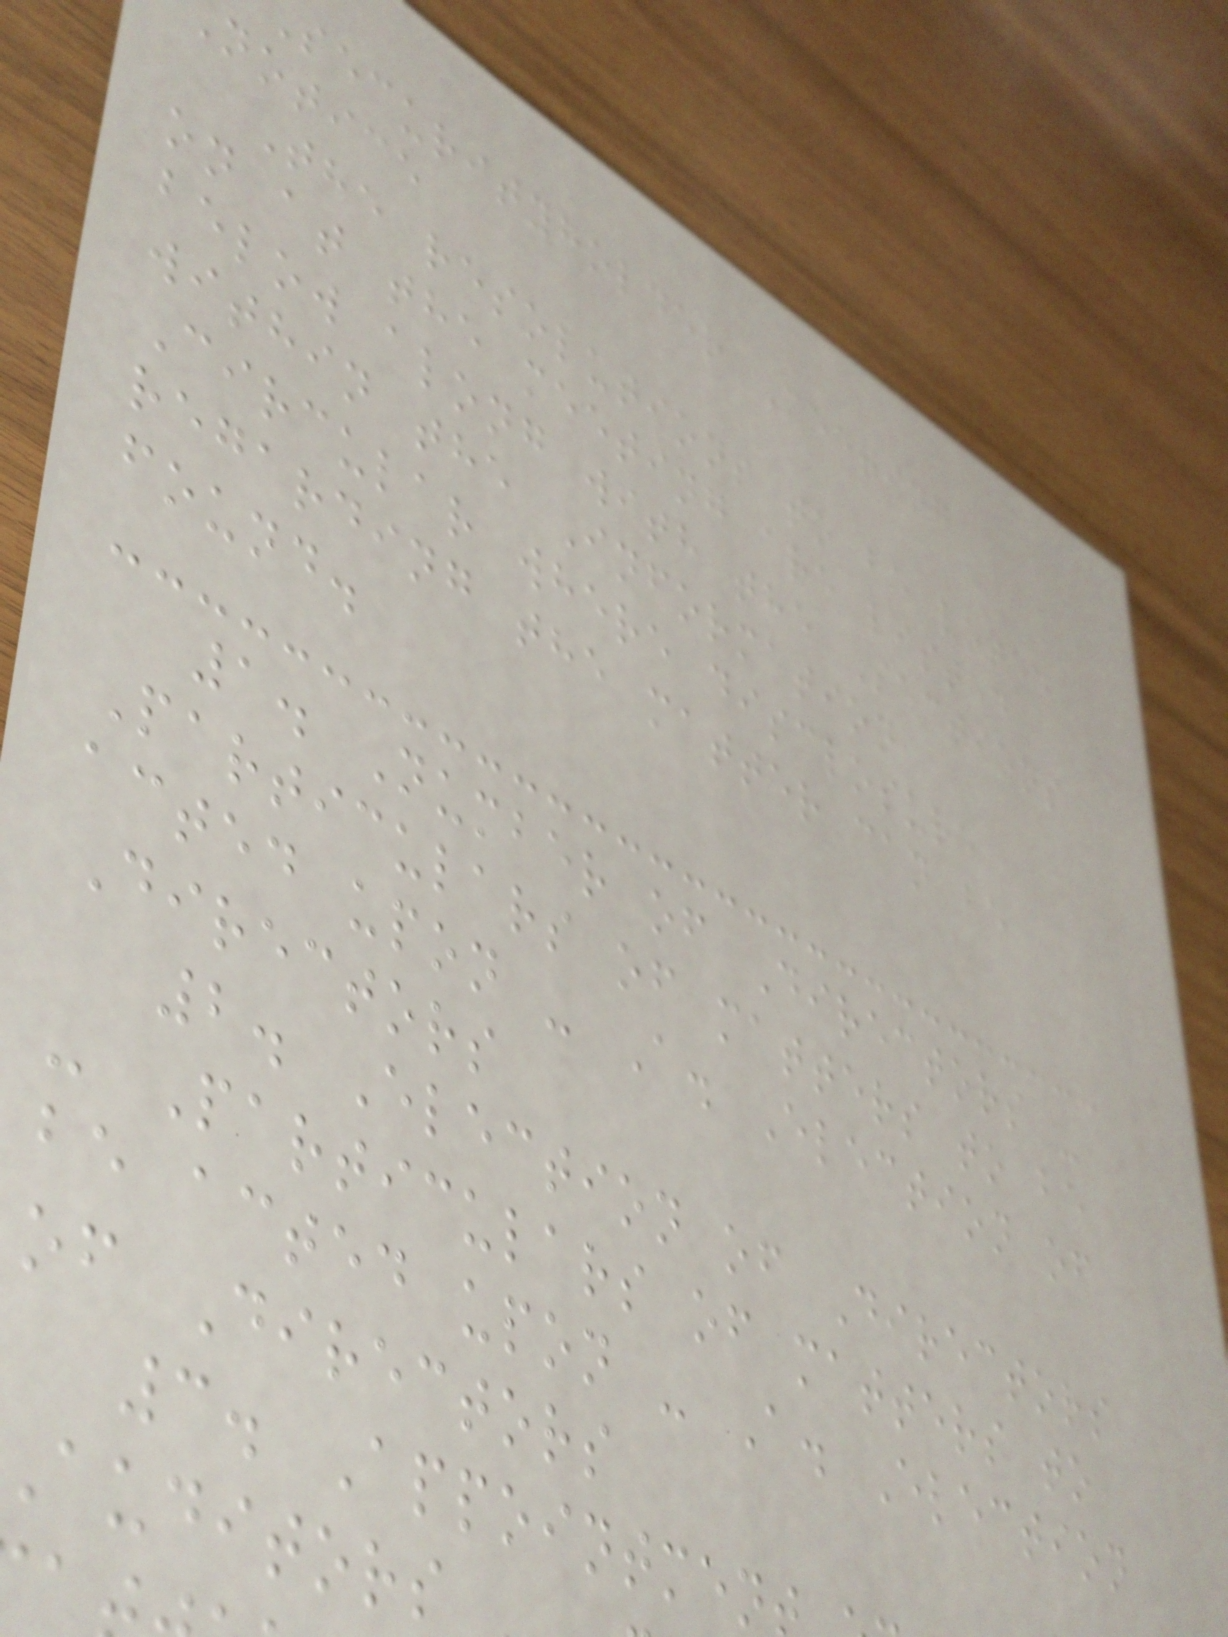securityholder Meeting
notice
The resolutions to be voted
on at the meeting are listed
below along with the Sections
within the Information
Circular where disclosure
regarding the matter can be
found.
1. Number of Directors -
Particulars of matters to be
acted upon - A. Election of
Directors
2. Election of Directors
- Particulars of matters to
be acted upon - A. Election
of Directors
3. Appointmen
auditors
